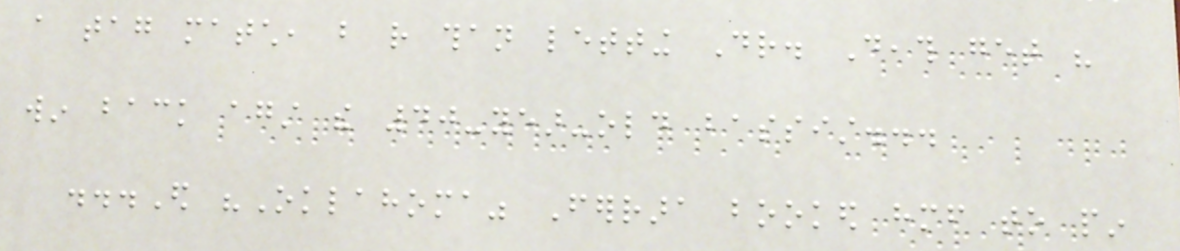a tag match, but rather than letting Dr. Death get his
win back against the 40-year-old bassist...
...Ed "Oklahoma" Ferrara booked himself to pin
